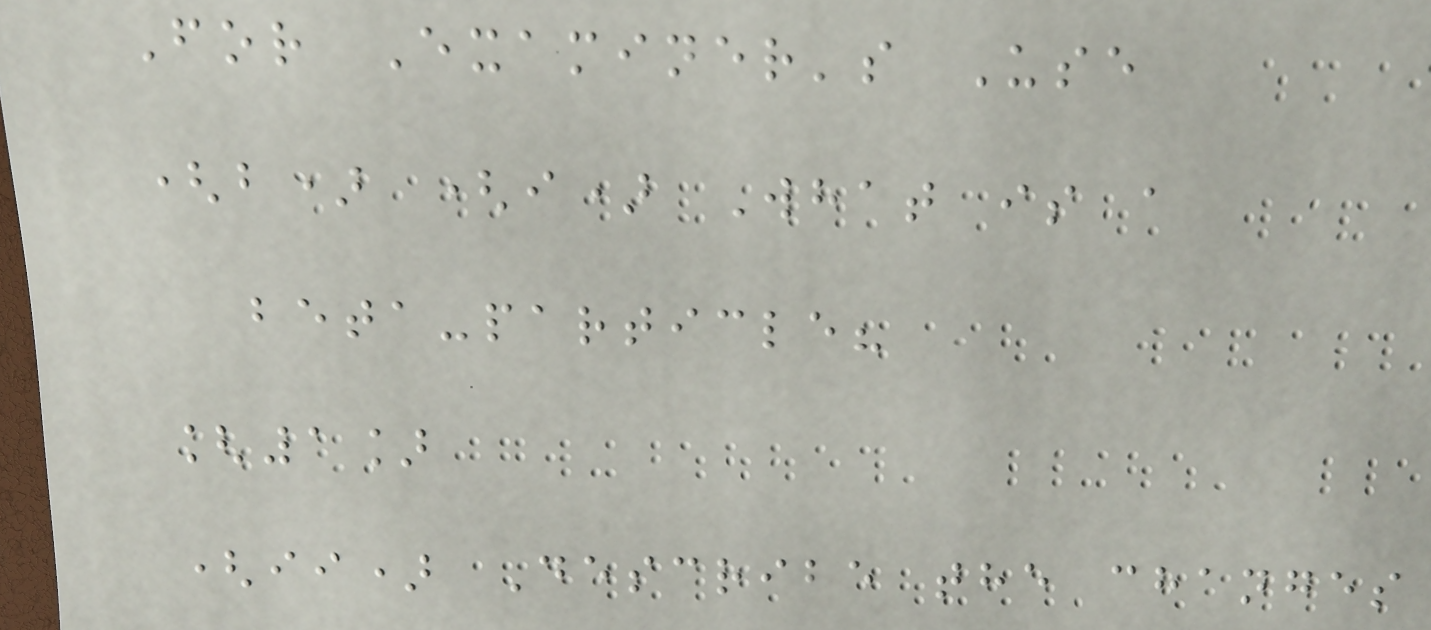For Examiner's Use
(b) (i) What is a
beta-particle?
[1]
(ii) Describe the changes
